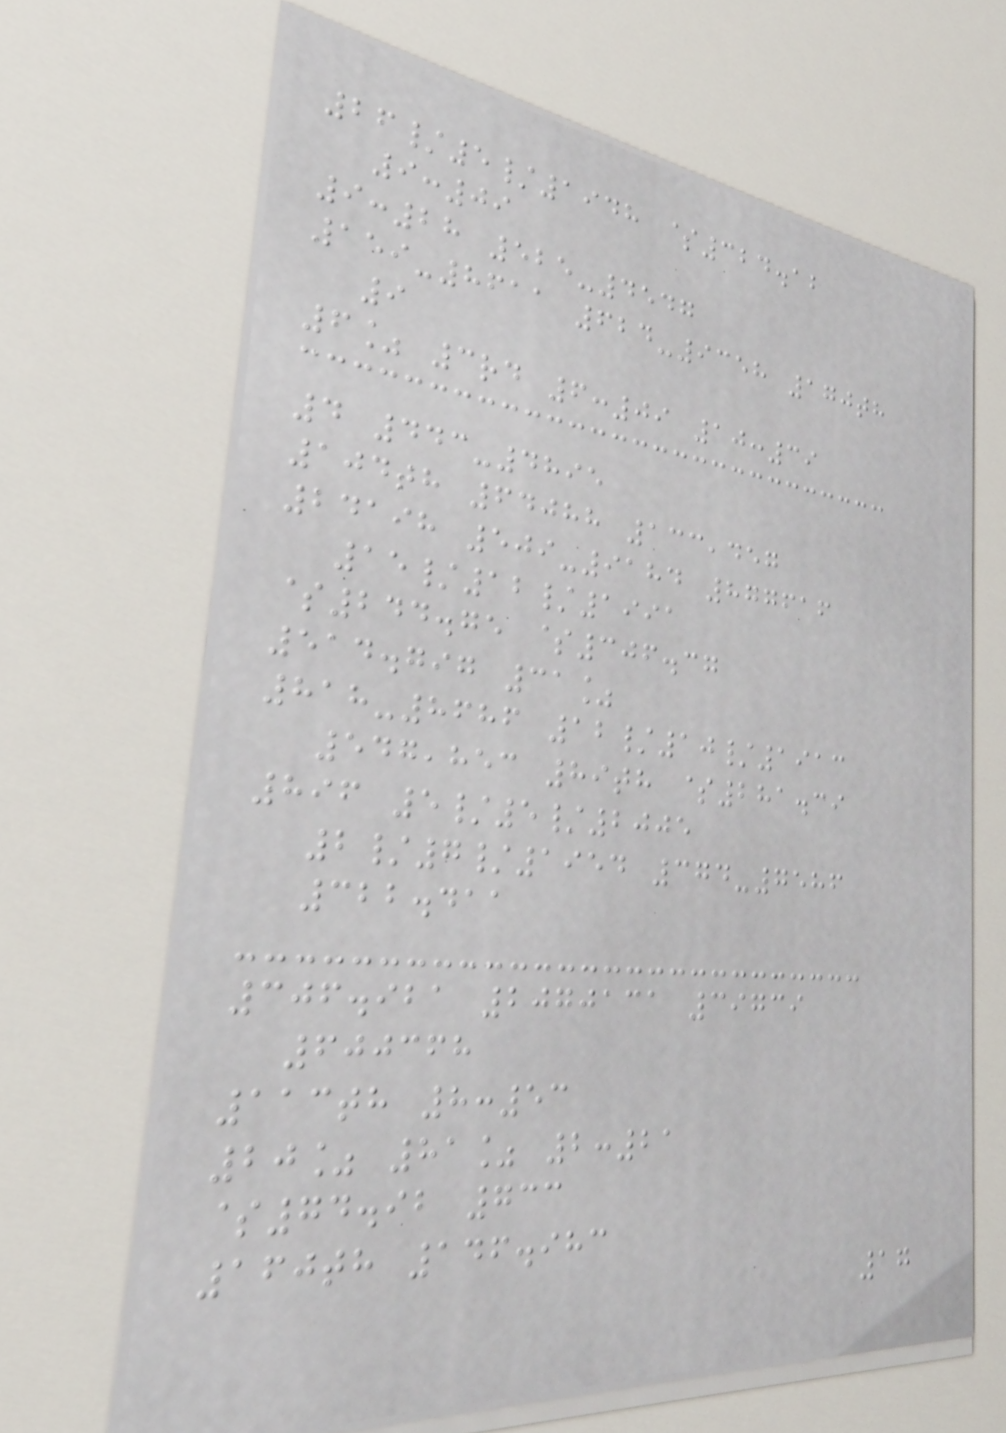26/5/1948 $324.12
9:09
9:28 525-4547
159-8611 624-9358 170th
9
6% 3rd 6:09 10:39
4 443-4895
104th 64088 133,457
24198 509-9184 877616
15/12/1991
$244.75 $306.37
514.797 31%
818-8686 12/10/1913
547,853 89th $281.39
896 5/5/2005
2/7/1954 374-7586
322.411
306.921 2070131 39739
600368
113th 8:53
20% 81% 2:21
$74.92 733
160th 146.983
17
